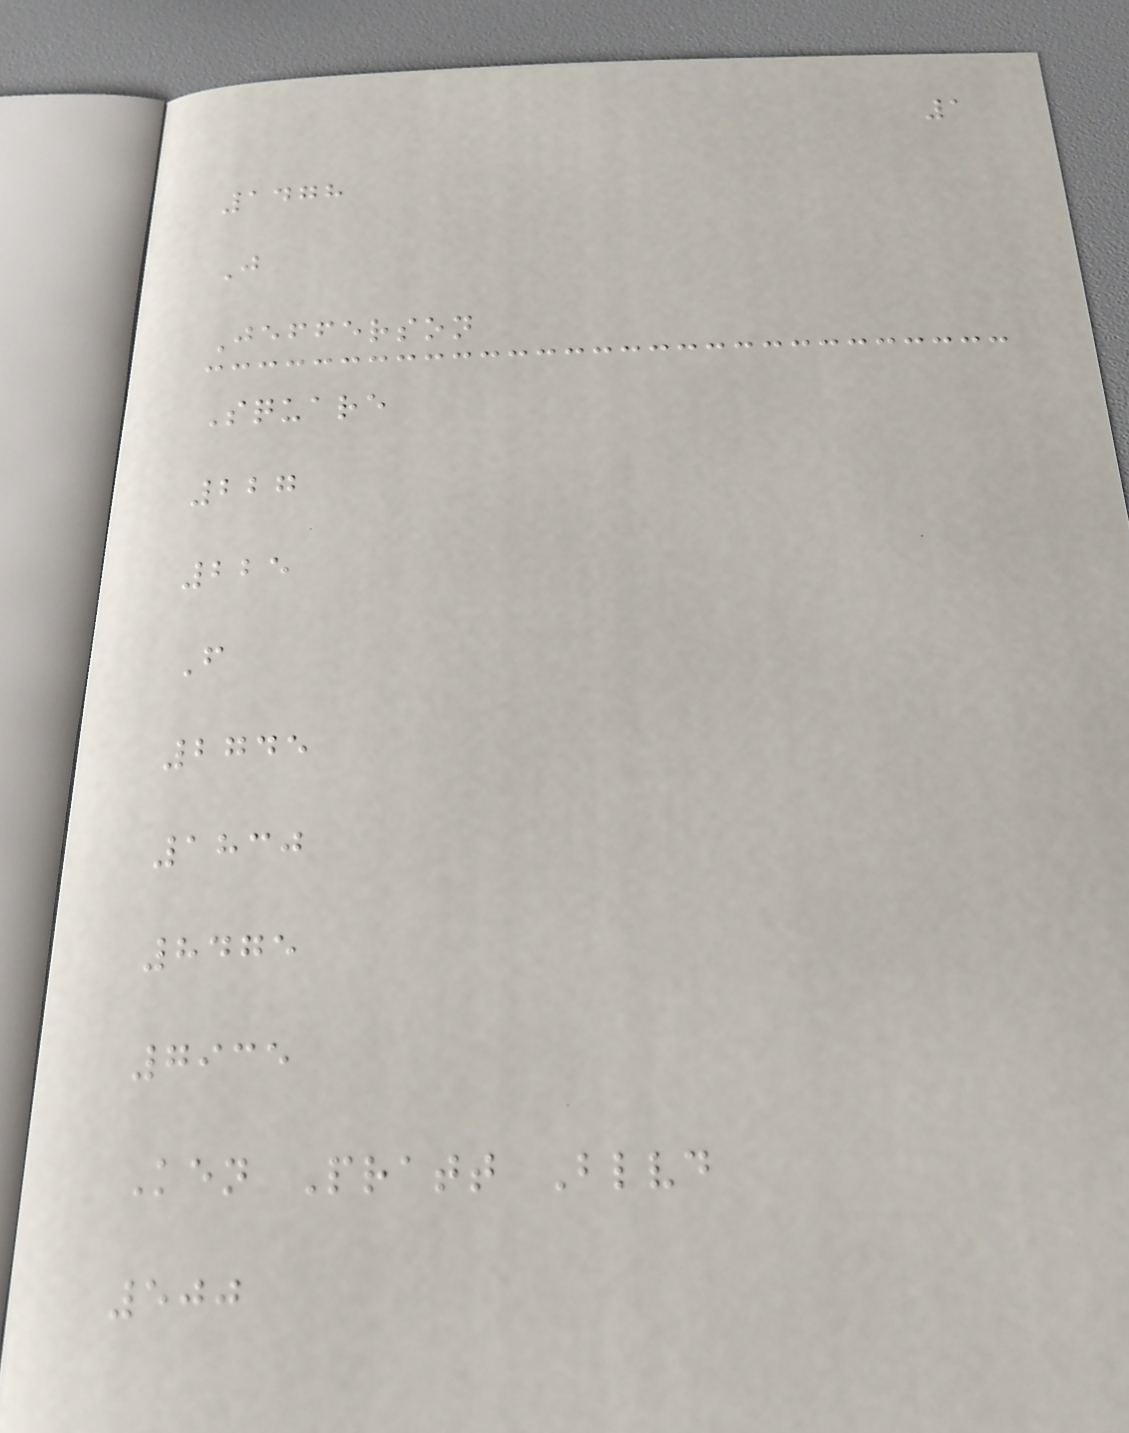1
1478
J
Jefferson
Square
227
225
F
2745
1830
8475
7935
Ken Pratt Blvd
500
